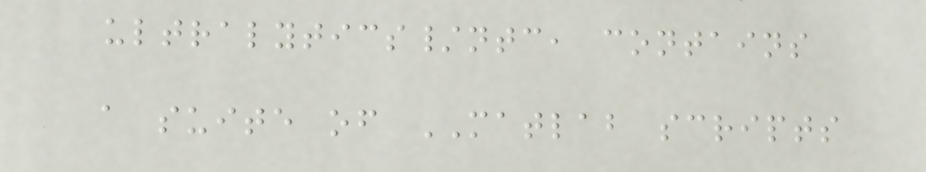ultralytics/ntc, contains
a suite of MATLAB scripts
